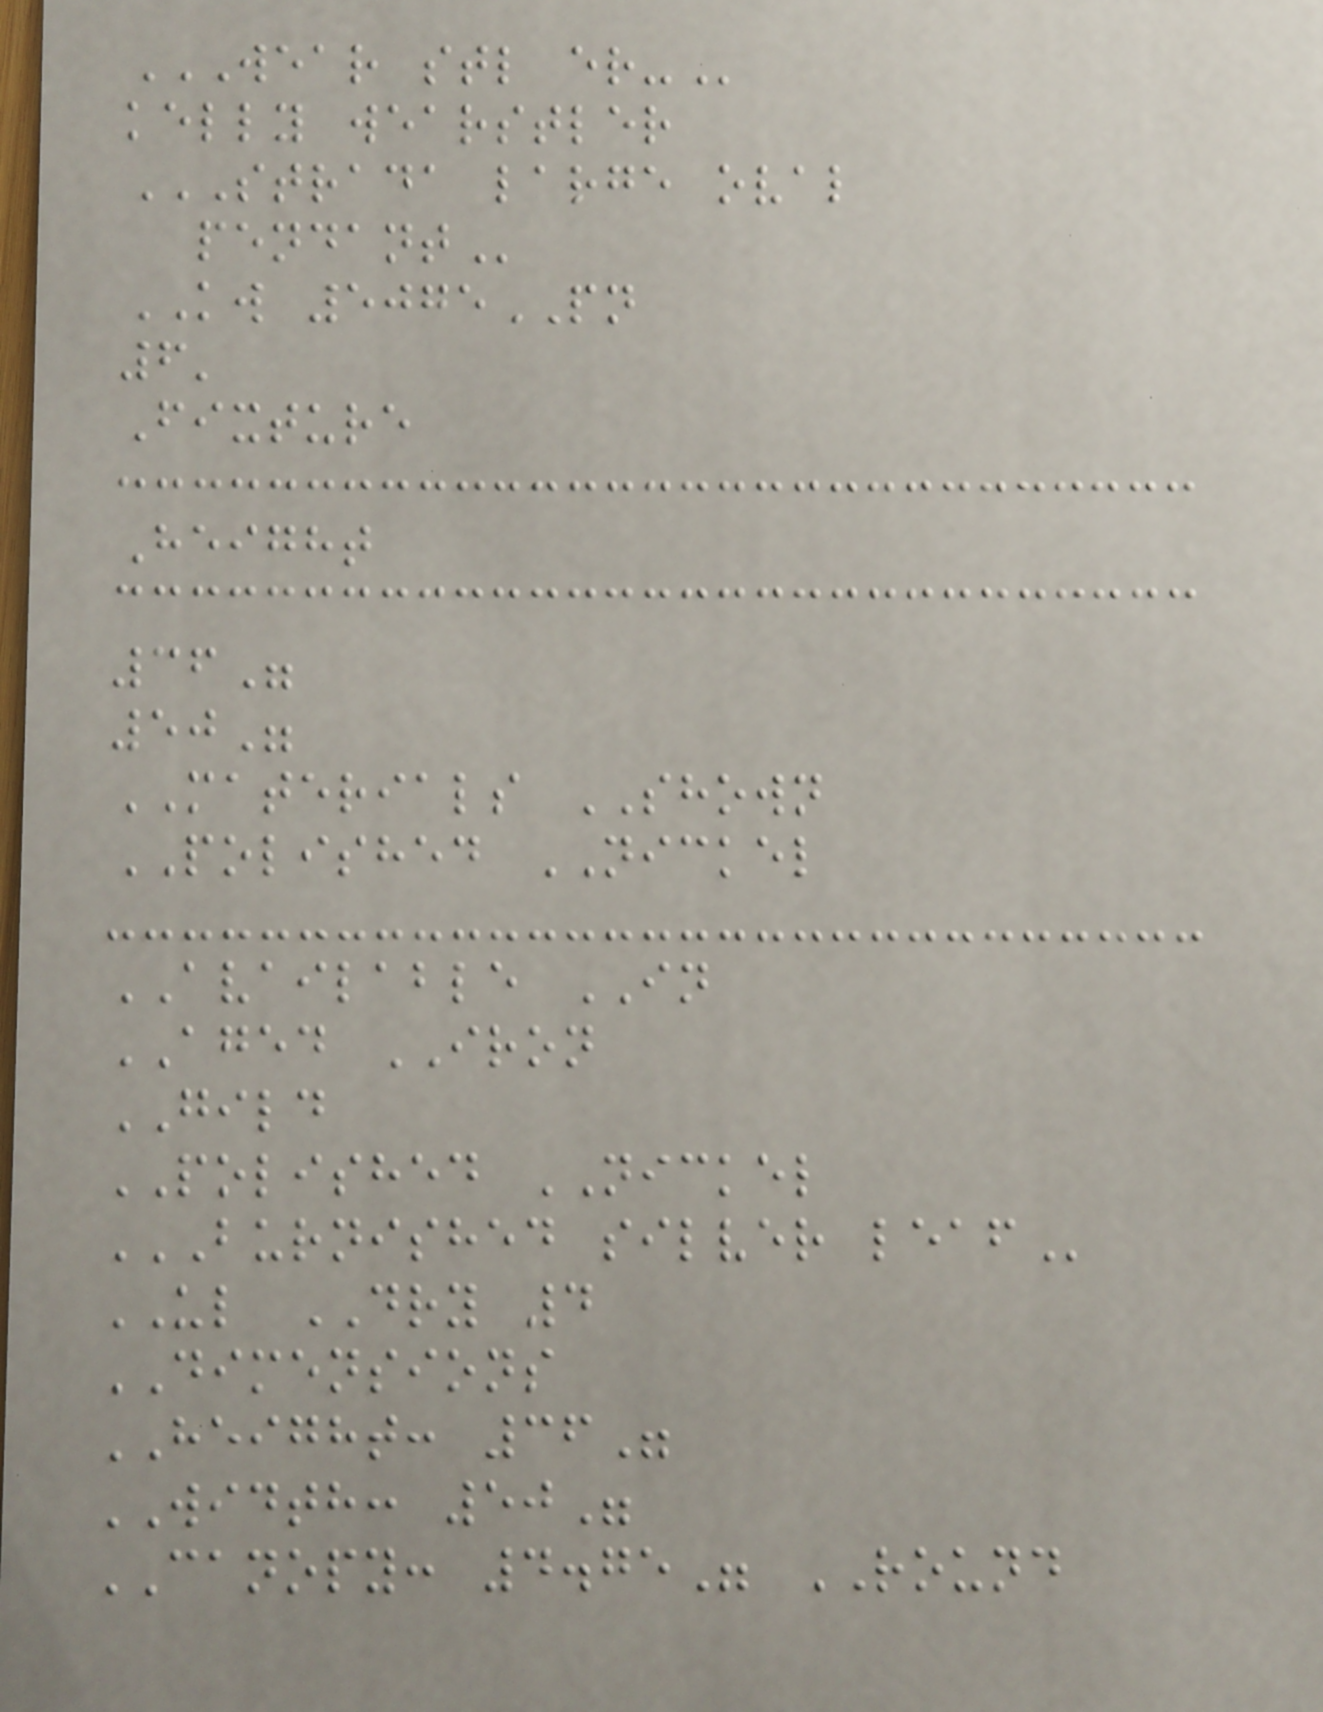WEAR STL ER-
kelly wearstler
STRADA LARGE OVAL
PENDANT
KW 5075PN
6'
Fixture
Height
36"
50"
MATERIALS SHOWN
POLISHED NICKEL
AVAILABLE IN
AGED IRON
GILD
POLISHED NICKEL
BURNISHED SILVER LEAF
UL DRY 4
DIMENSIONS
HEIGHT: 36"
WIDTH: 50"
CANOPY: 4.75" ROUND
